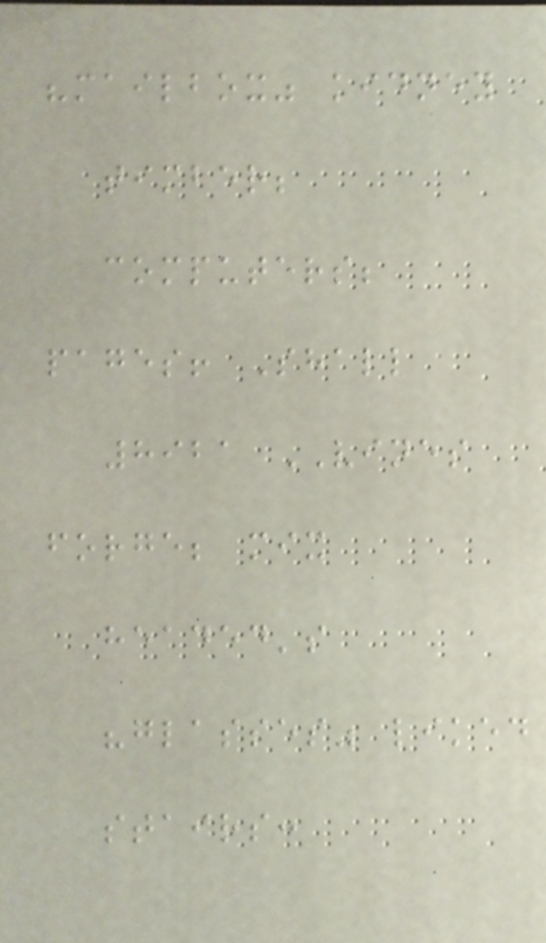"mailbox" kidney
timber;
computers;
pages! Shall
8921 VINES
forge; mix
headed's
"glasses" liked
stairs:
